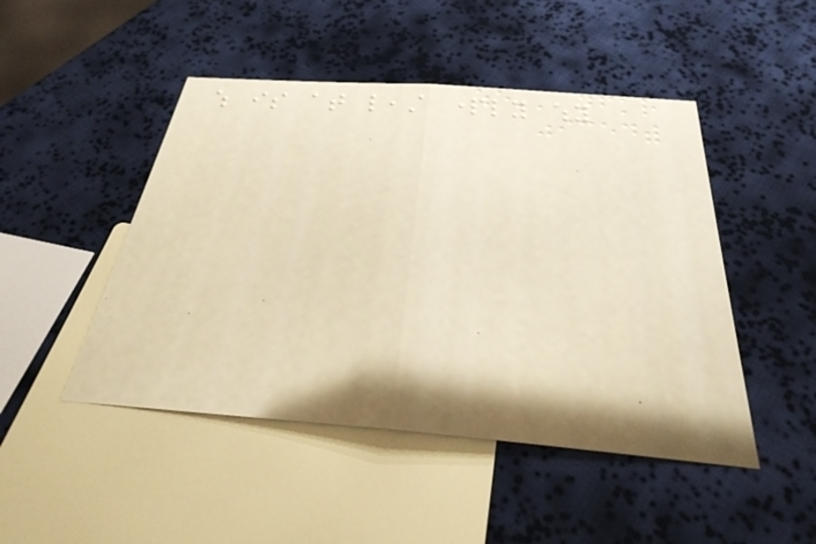which is at least partly why
